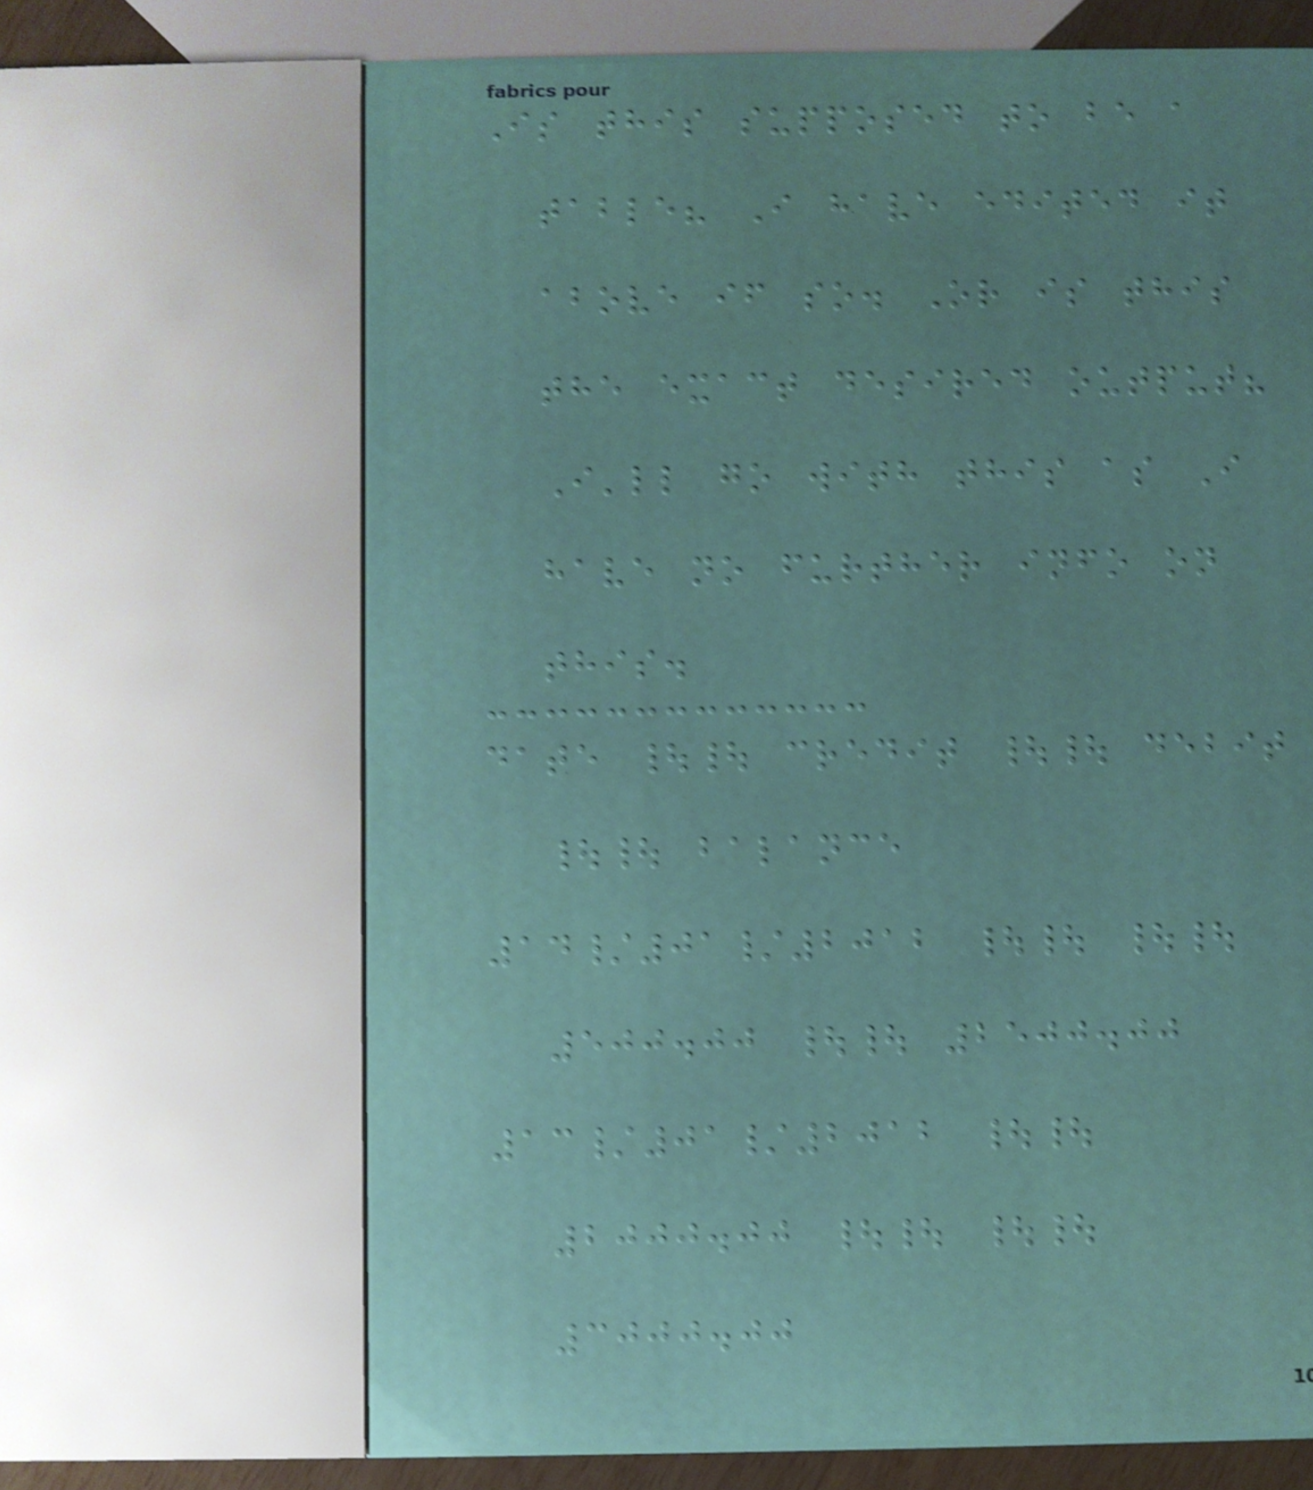Is this supposed to be a
table? I have edited it
above if so. Or is this
the exact desired output?
I'll go with this as I
have no further info on
this.
date || credit || debit
|| balance
14/01/2012 || ||
500.00 || 2500.00
13/01/2012 ||
2000.00 || ||
3000.00
